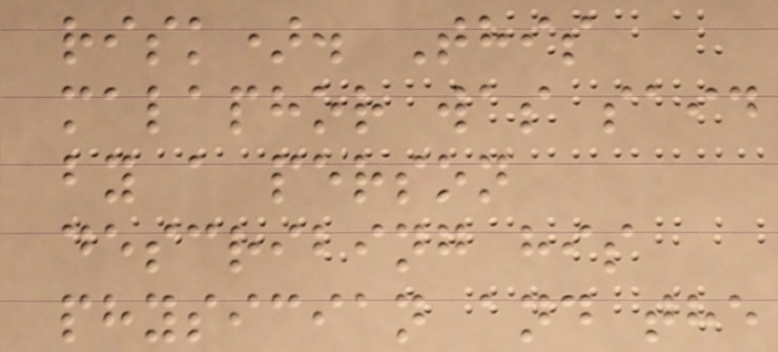risk). This
malaphor was said
by a person
describing his
physician and the
